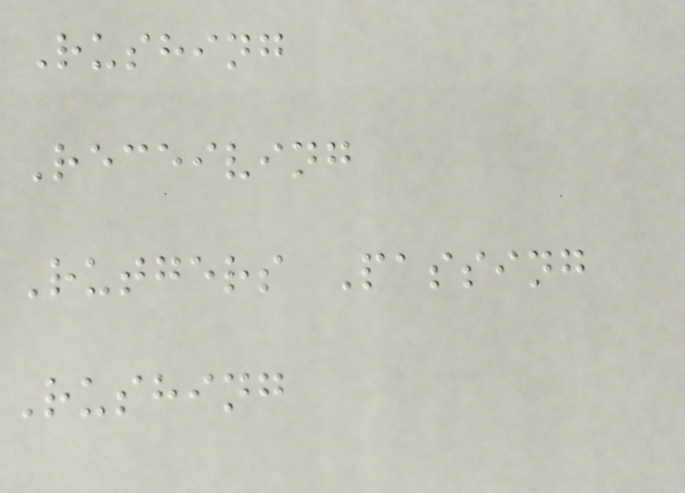Rushing
Receiving
Rutgers Passing
Rushing
